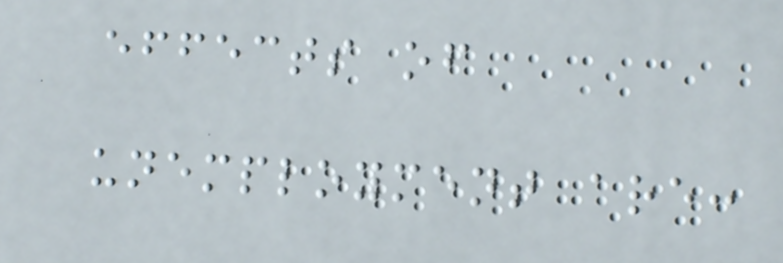effects of
unemployment are:
